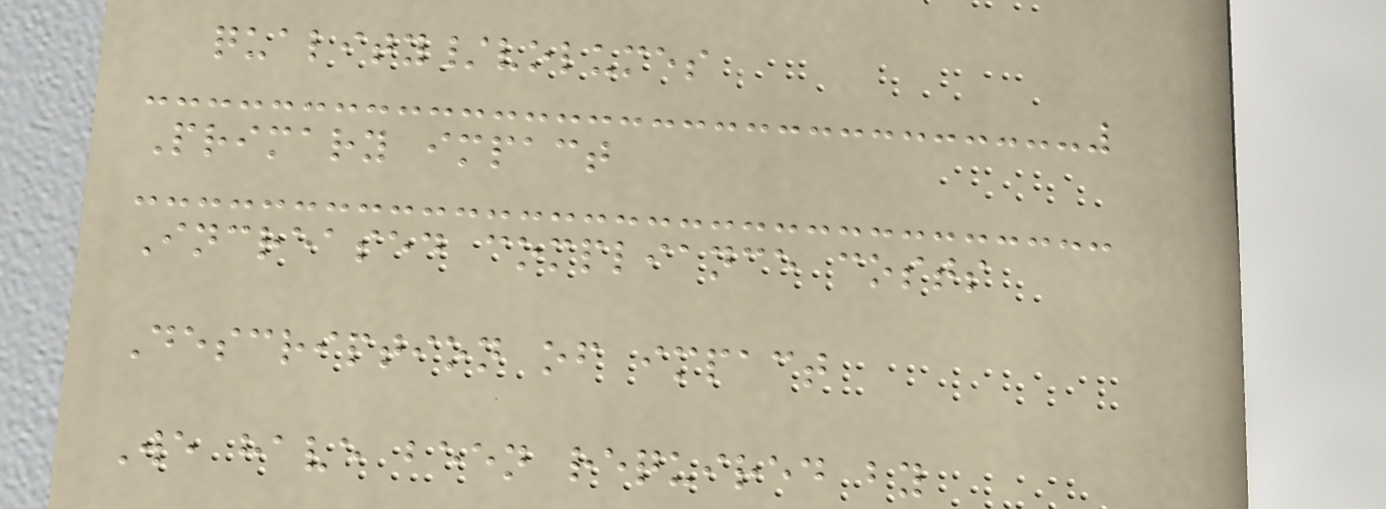quality/volumes
Primary impact
Increased compliance costs
Description of impact
We have been required by
